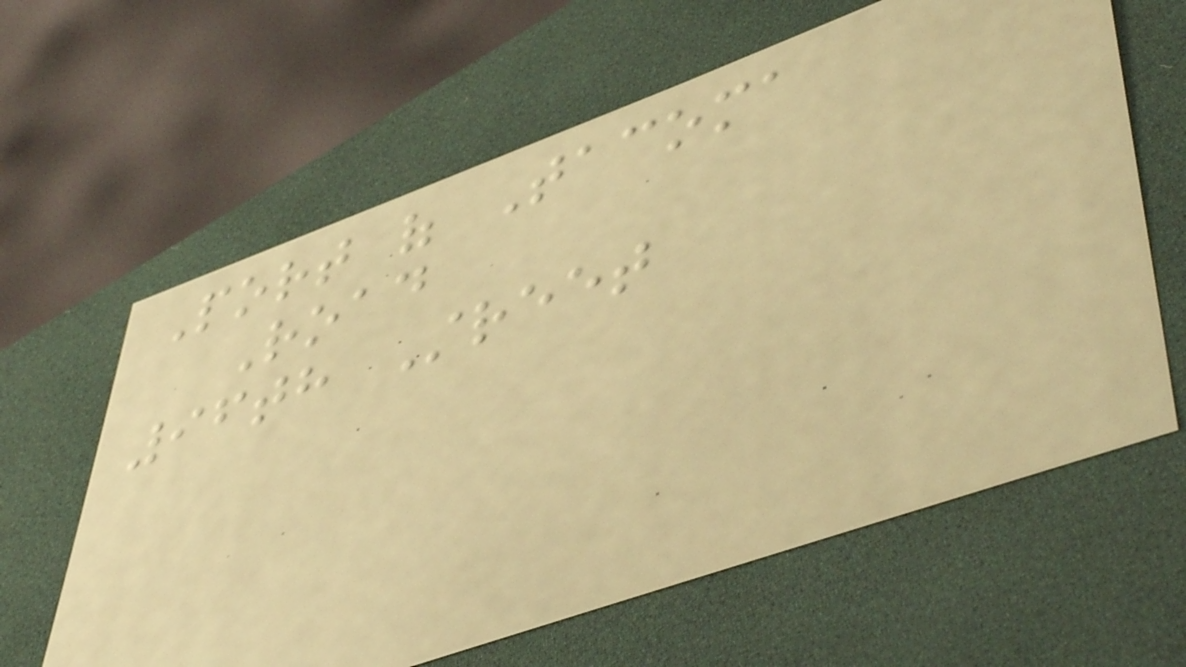Port of Tacoma
Road
96th Street
